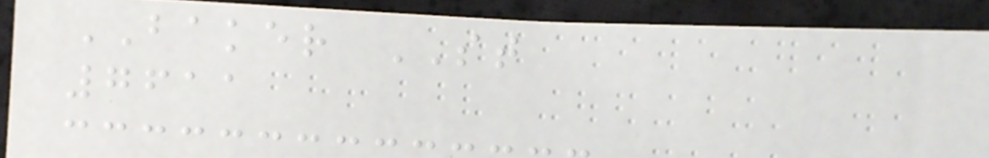BAKER ST
7611
